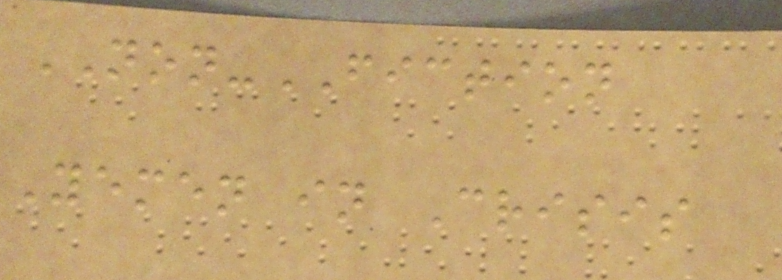NON-FICTION
Yemen in Crisis
